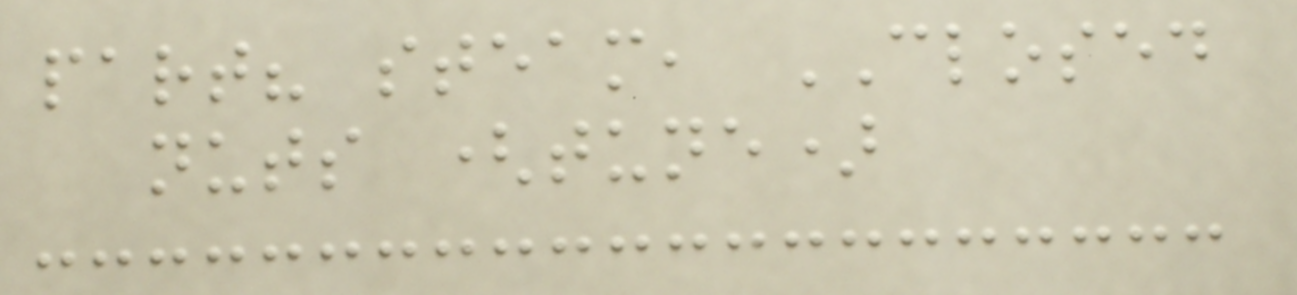part? steam, CLOSED
nuts (tune)
